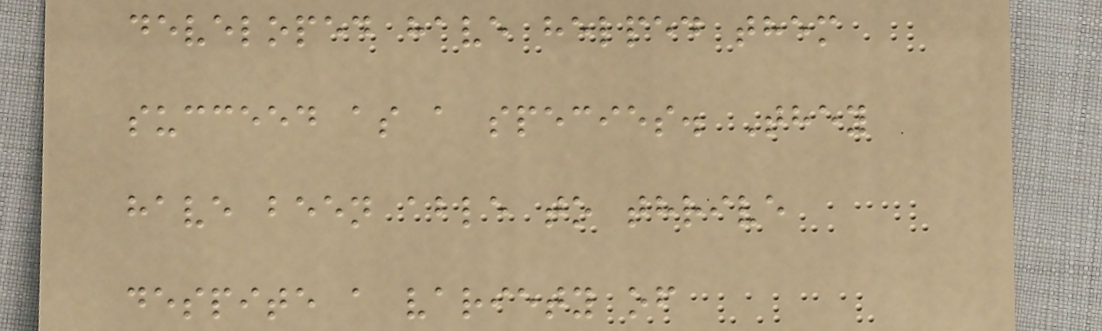developed have helped them
succeed as a species. They
have been able to thrive
despite a variety of
